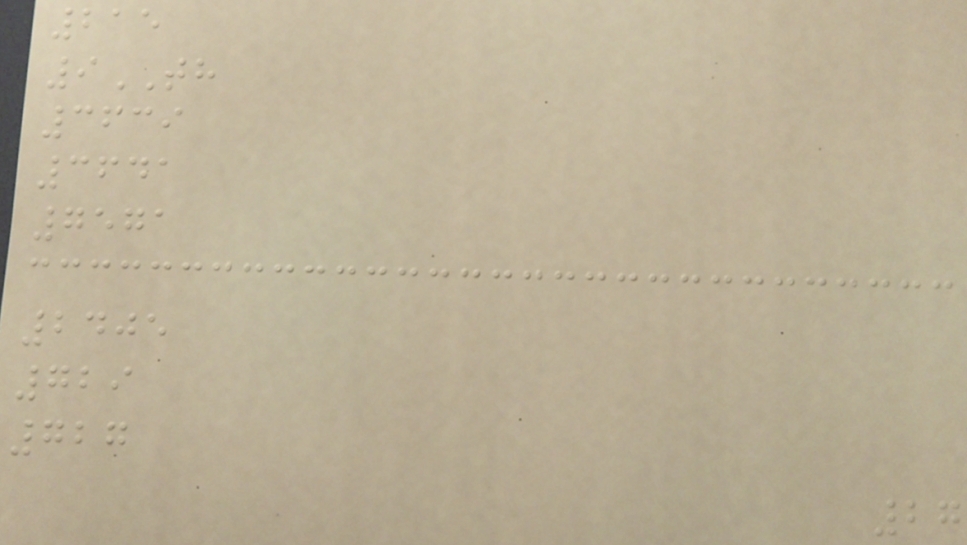215
9TH
3639
3641
7571
2405
729
727
27
